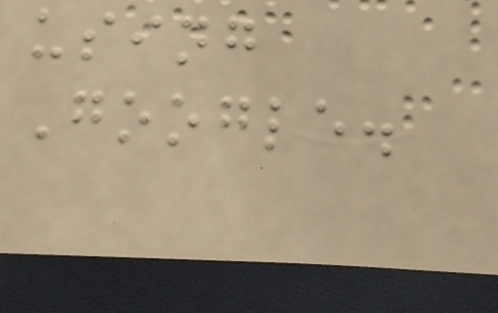using
Google.
